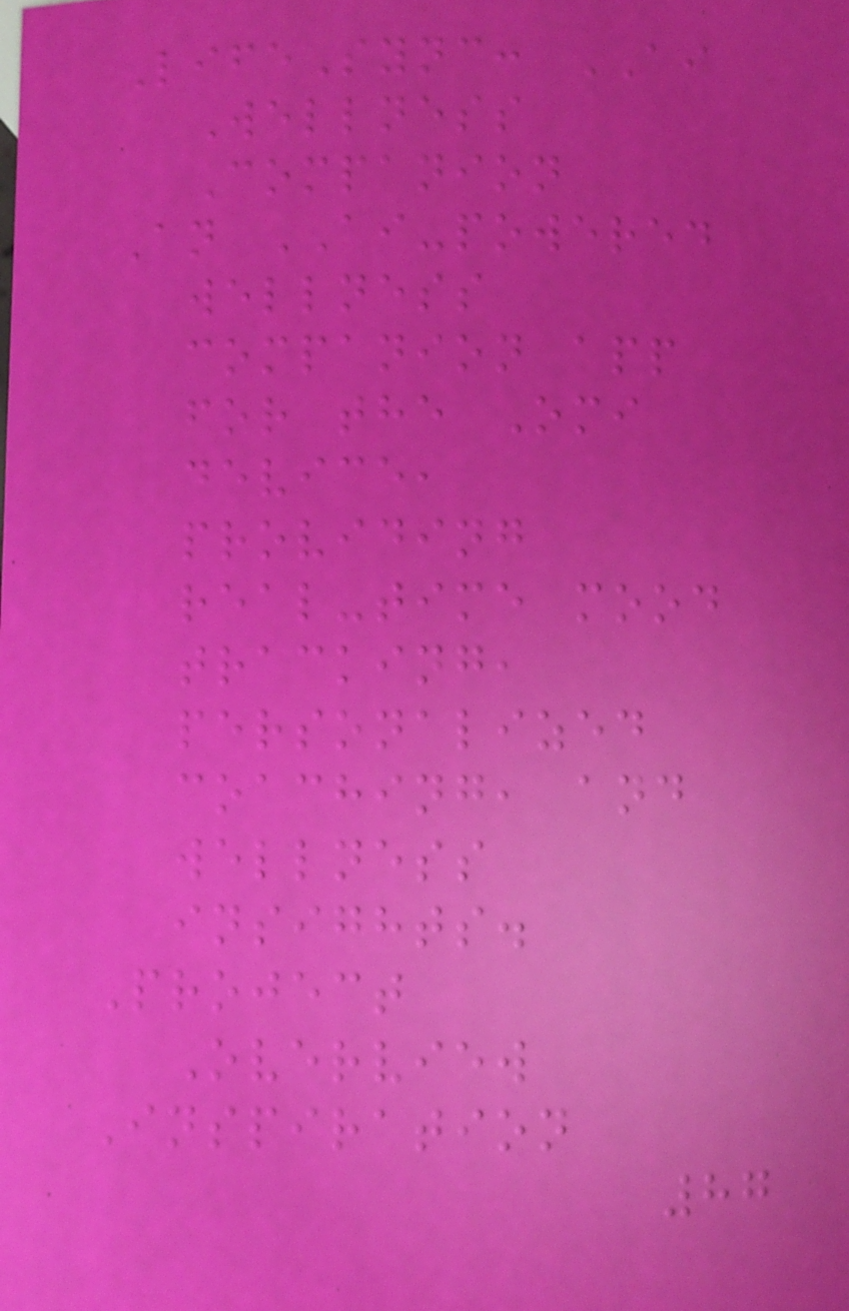LifeSync: AI
Wellness
Companion
An AI-powered
wellness
companion app
for the Omi
device,
providing
real-time mood
tracking,
personalized
coaching, and
wellness
insights.
Project
Overview
Inspiration
87
